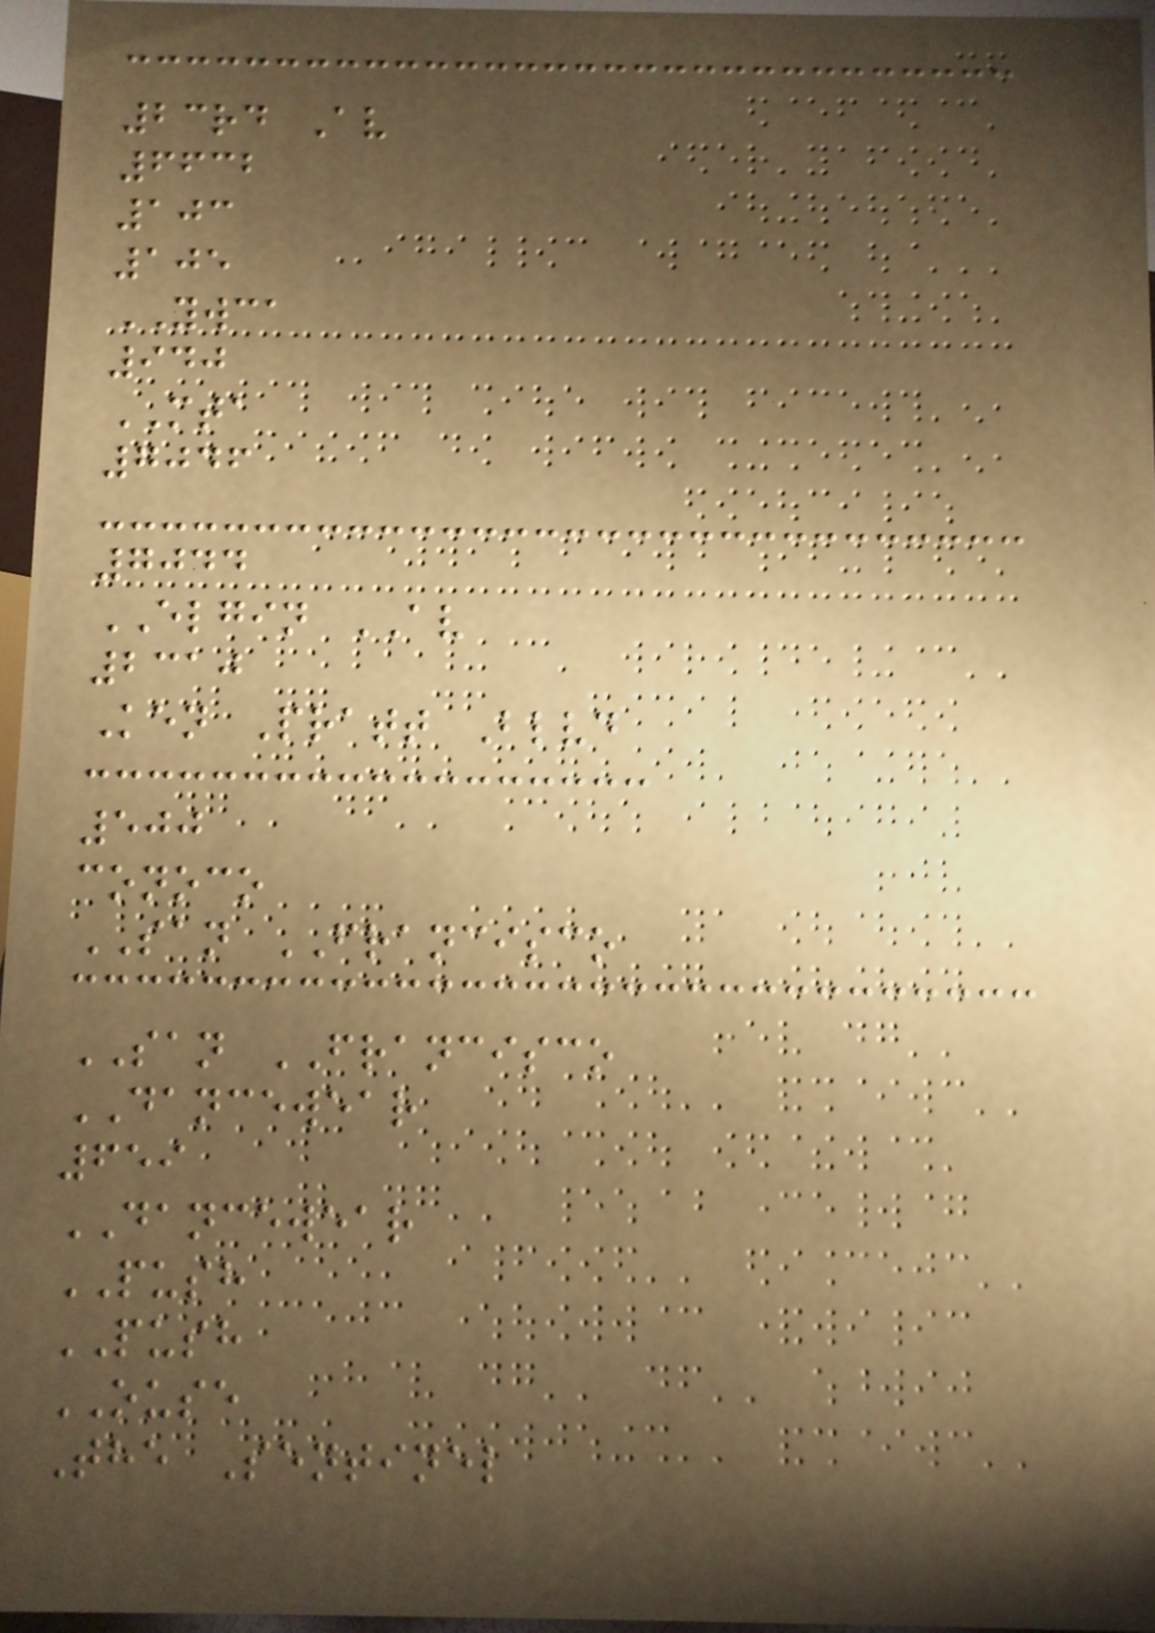23rd Av
6632
103
105
YWCA
940
MTA
7046
7044
ELGIN AV
2310
Ken Pratt Blvd
500
conoco
SAN FRANCISCO
SAN FRANCISCO
DANCEWEAR
659
DANCEWEAR
PUSH
PUSH
OUSE
The Sentinel
